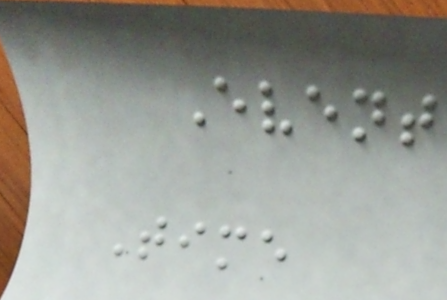Event
Time
